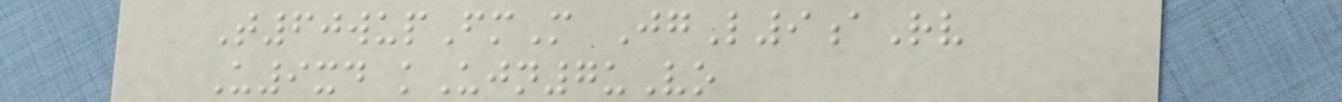T60wupFmM JgL9aRv
U9xd kUjn7uVo
